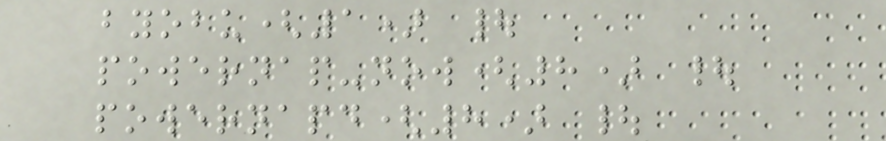byobu(1) |
powernap-now(8) |
powernapd(8) |
